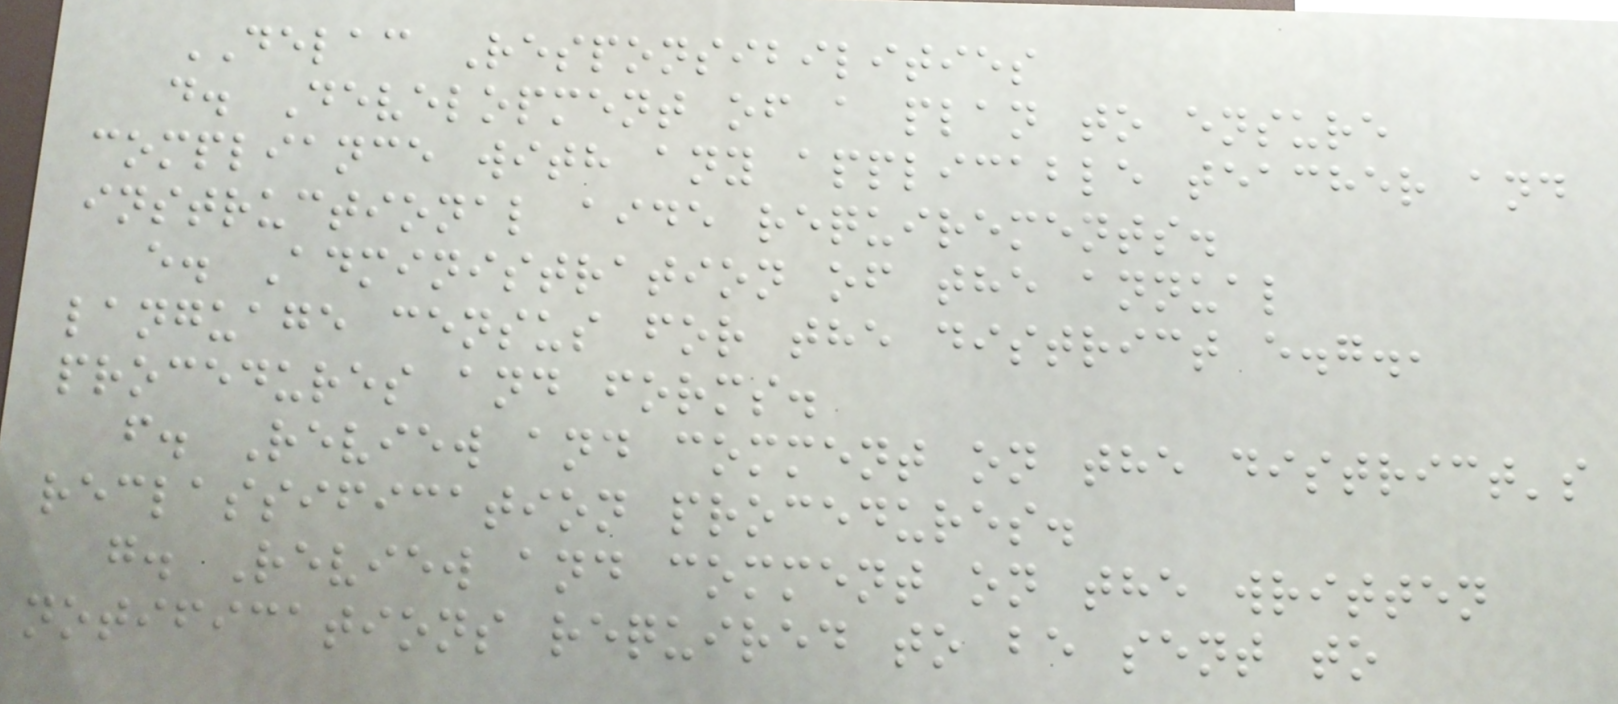DELAC Responsibilities
d. Development of a plan to ensure
compliance with any applicable teacher and
instructional aide requirements.
e. Administration of the annual
language census for the district e.g.,
procedures and forms.
f. Review and comment on the district's
reclassification procedures.
g. Review and comment on the written
notifications required to be sent to
